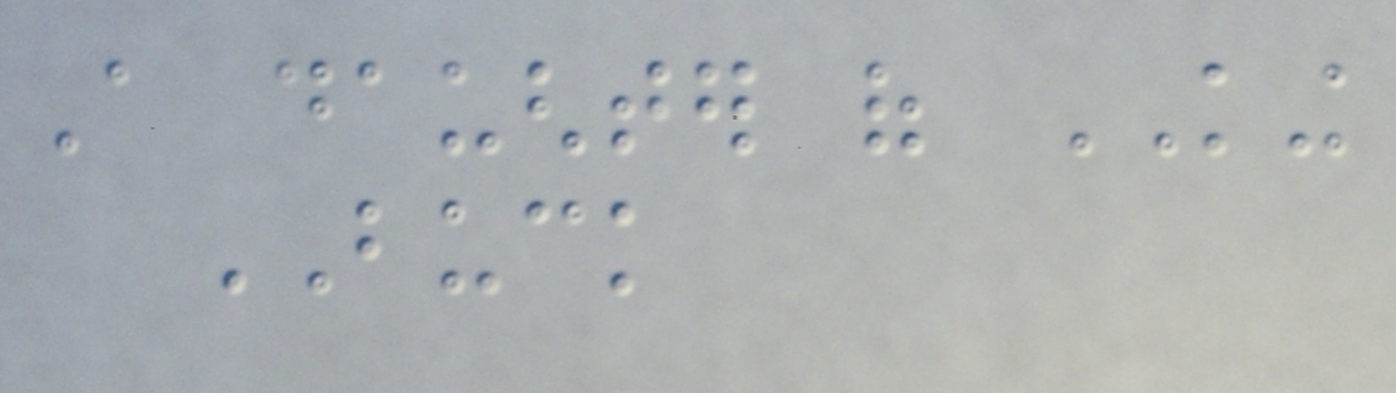A daughter of KING
BUCK
